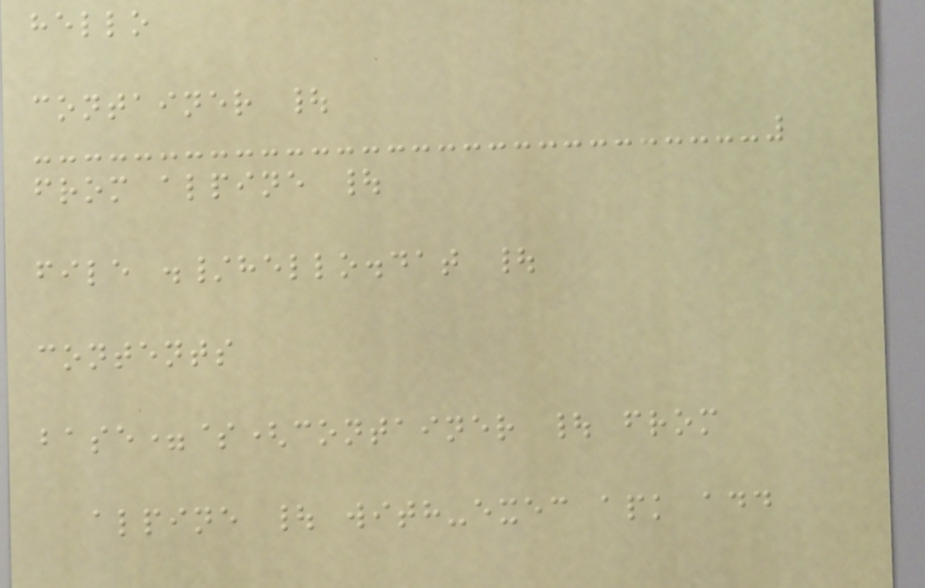hello
container |
from alpine |
file ./hello.dat |
contents
base=$(container | from
alpine | with-exec apk add
